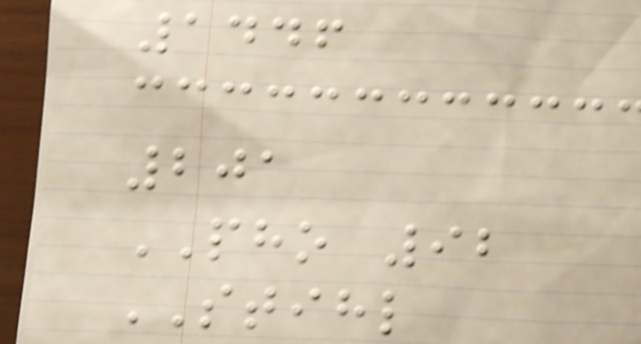1446
201
PHO 92
STIHL
